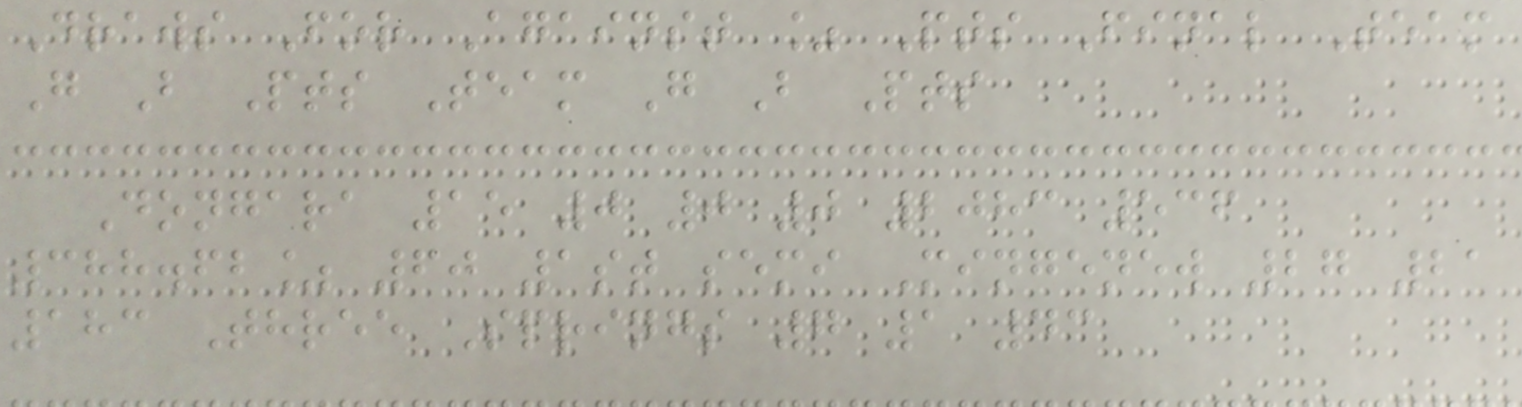Draws For Against % Pts Final Team
G B Pts Team G B Pts
Dongara 15 0 0 0 2083 536
388.62% 60 1st semi Mingenew 27 21
183 Three Springs 7 1 43
